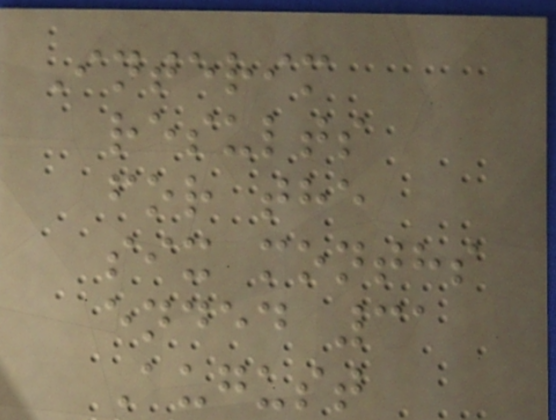Interim
results
for the
six months
ended 31
August
